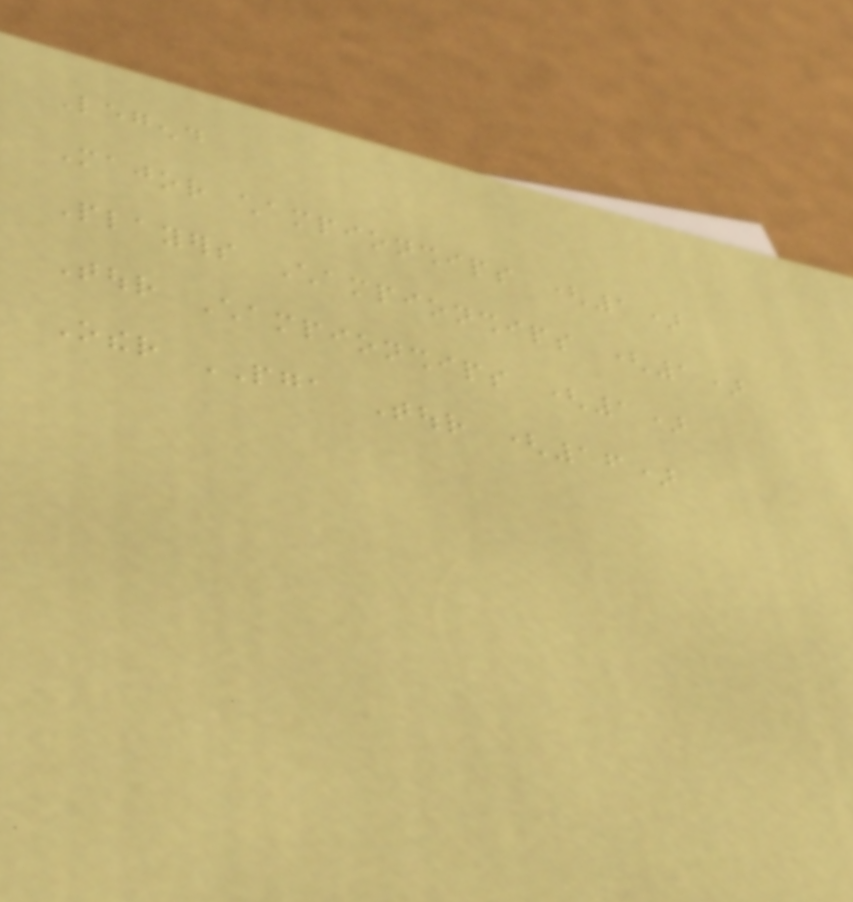Legend
Major championships (1)
Players Championships (1)
Tour Championships (1)
Other PGA Tour (16)
